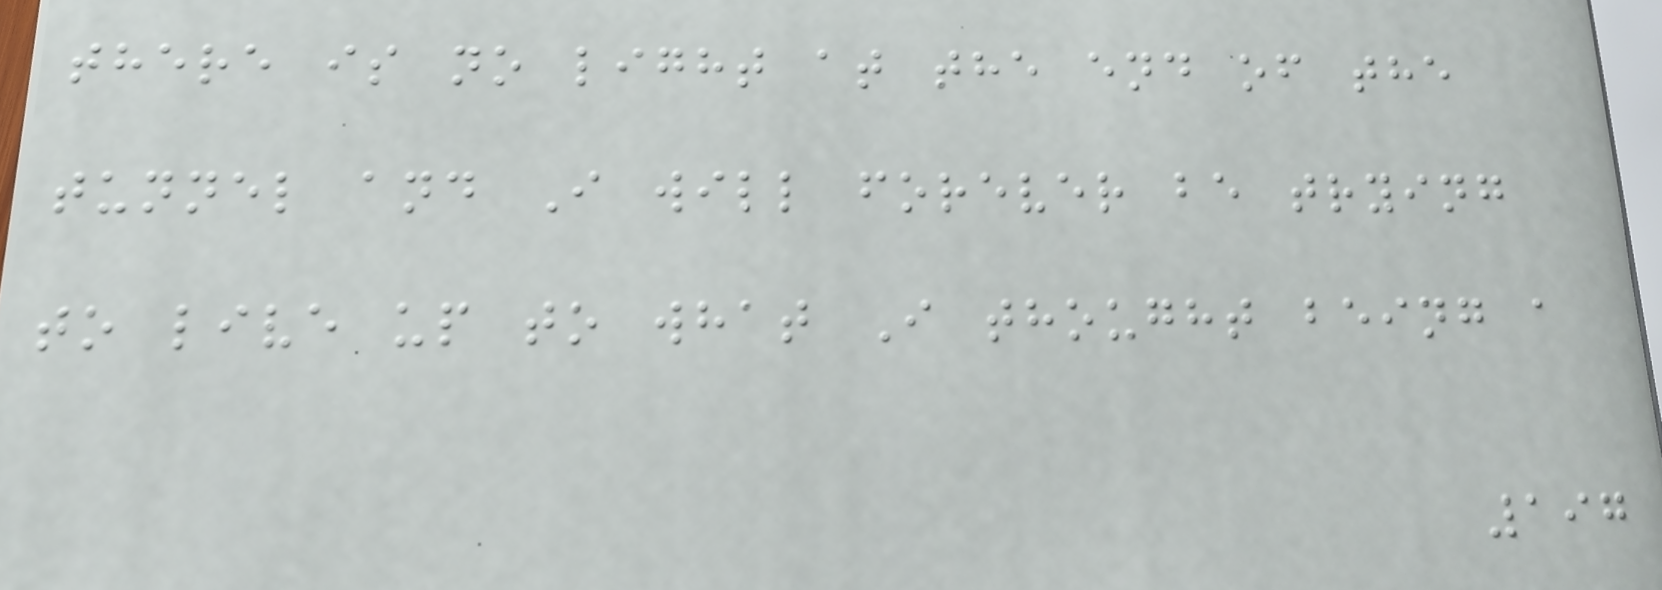there is no light at the end of the
tunnel and I will forever be trying
to live up to what I thought being a
197
